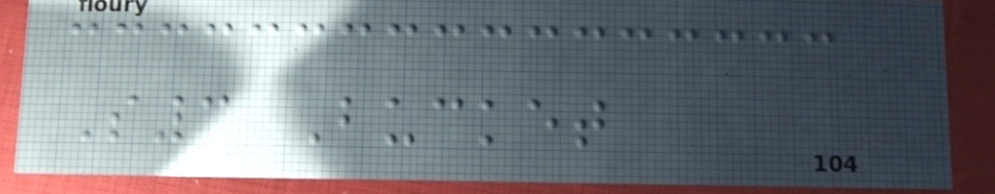S3 Bucket
